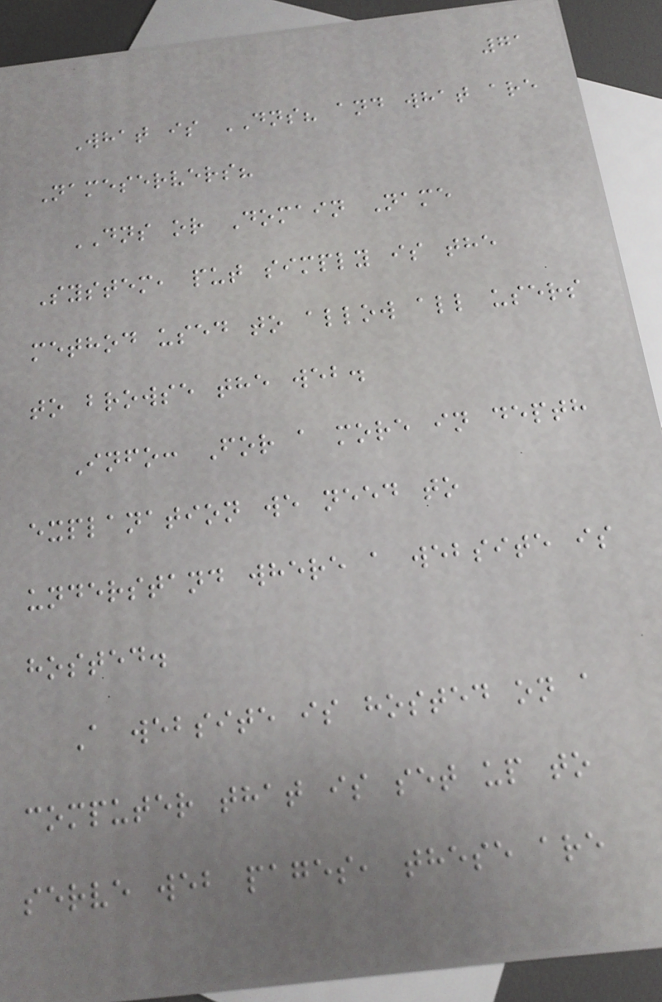71
What is DNS? and what are
Nameservers?
DNS or Domain Name
System, put simply is the
method used to allow all users
to browse the web.
Info: For a more in depth
explanation we need to
understand where a website is
hosted.
A website is hosted on a
computer that is set up to
serve web pages, these are
